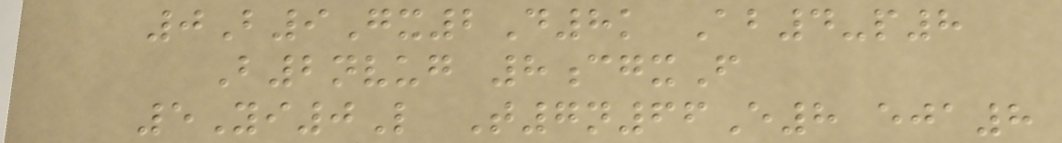0B9Gx2D8k Ab4-p8
B2nvug 8cgxF
5Yi0L T7n66E8 eja8
